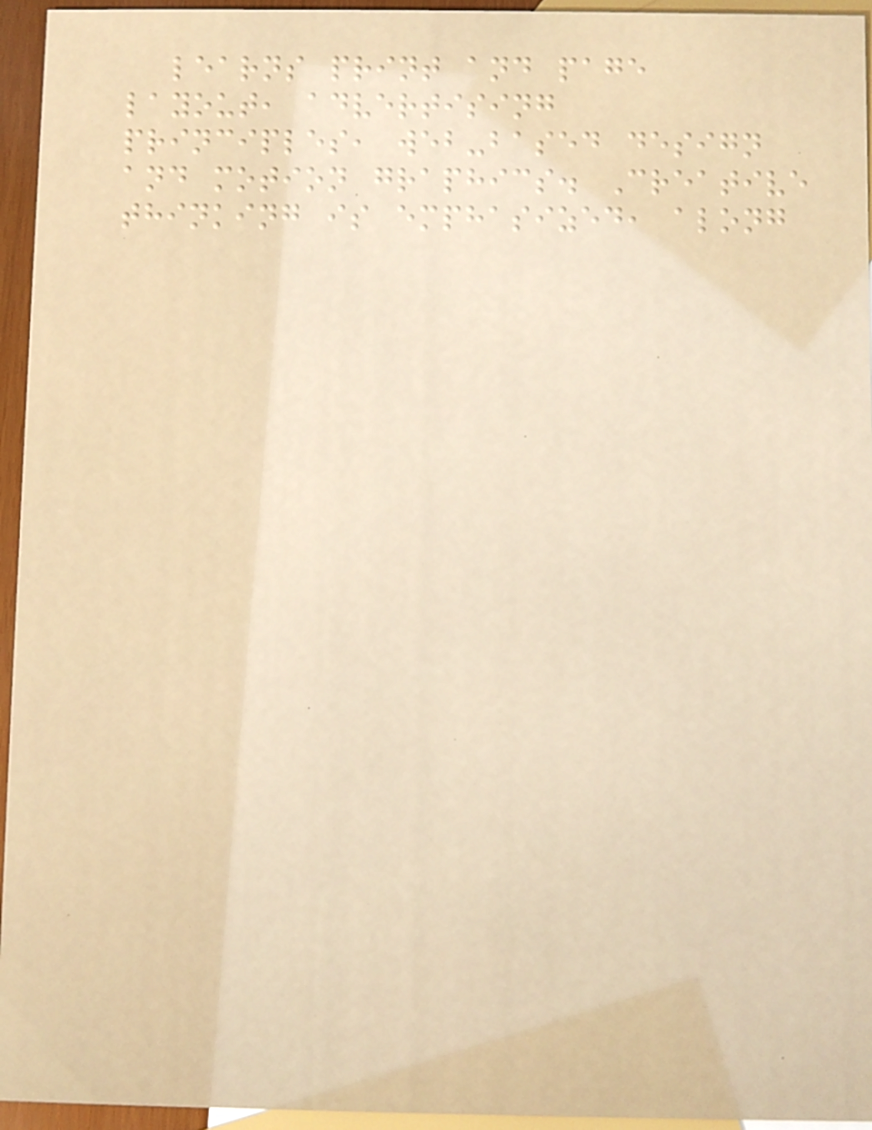learns print and page
layout, advertising
principles, web-based design
and motion graphics. Creative
thinking is emphasized, along
